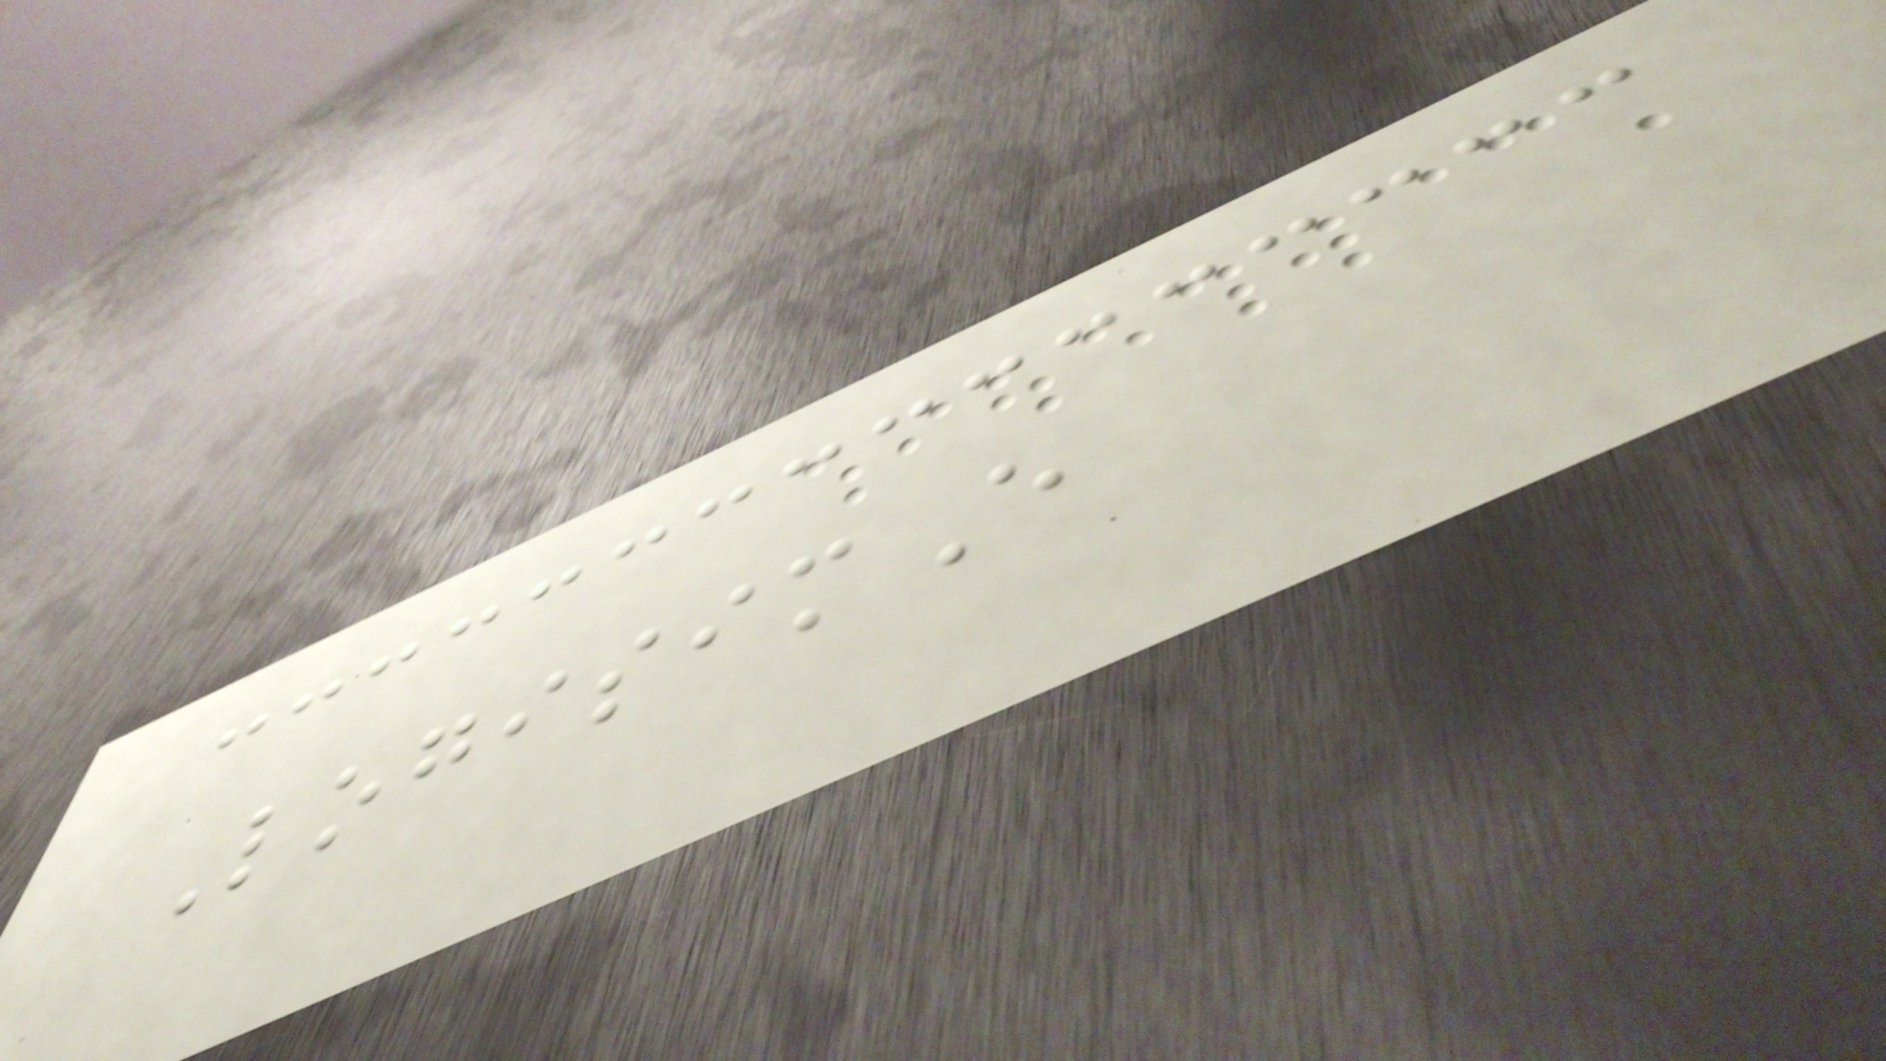LogisimE
